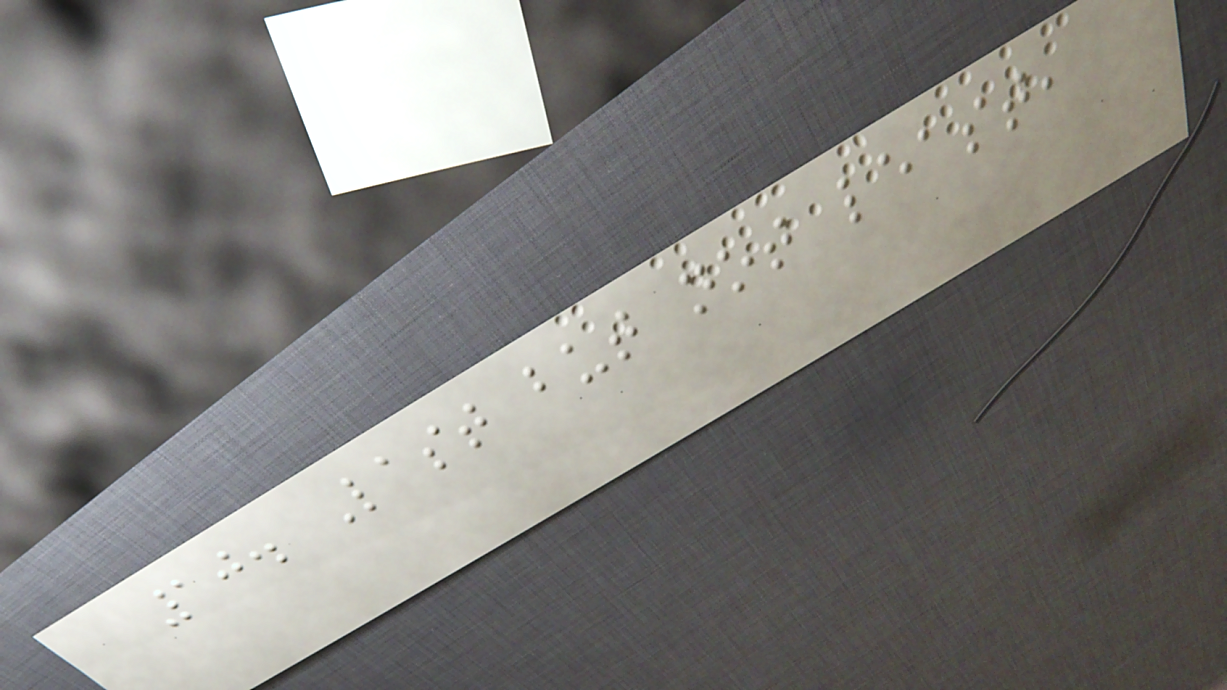10. Last but not least,
